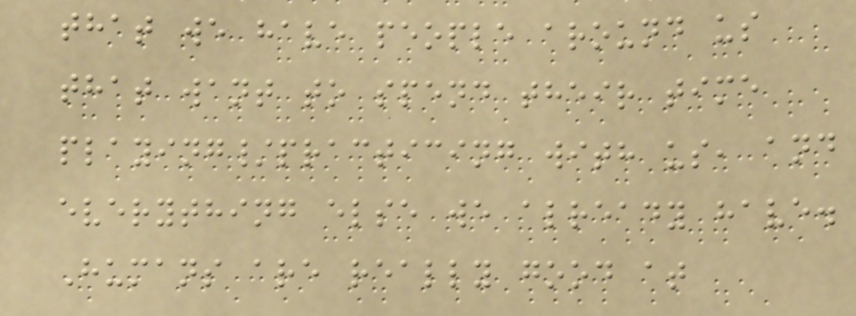that we have people around us
that want to spend their time
playing/practicing with us, and
everything else we already have.
Humans are really good at
